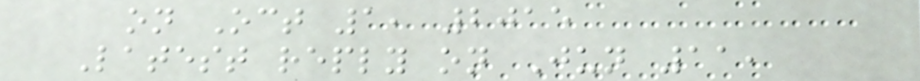on Oct 1, 2015
Latest reply on Jun 11,
